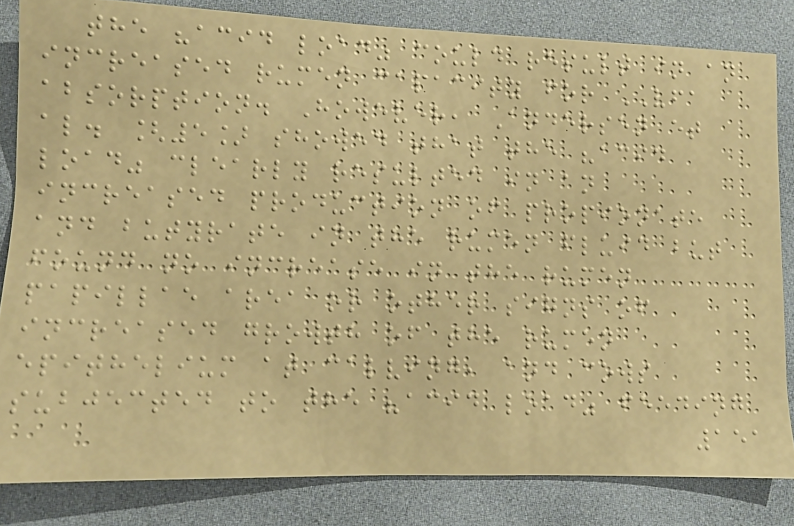the "acid load" could result in an
increased rumen capacity for VFA
absorption. However, Andersen et
al. [5] showed that the "acid
load" clearly resulted in an
increased production of propionate
and butyrate in the rumen fluid but
found no increase in the rumen
papillae area or other signs of
increased growth of the rumen
epithelium at calving, and cows
subjected to the "acid load" feeding
151
